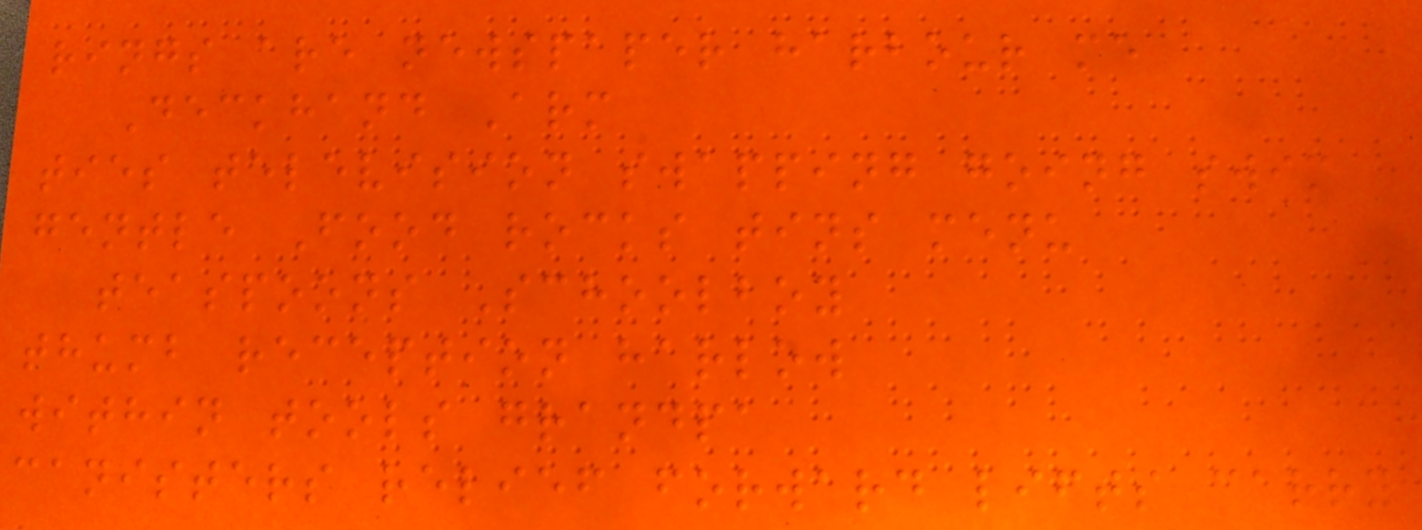rings are newspaper harbour me
Deckhand Arm
ties television swapping going swim
gentle Food rocks tins menu
teaspoons Schoolboy
thumb reception harlow
within tools grandpa
canisters relief forward lifts carry
